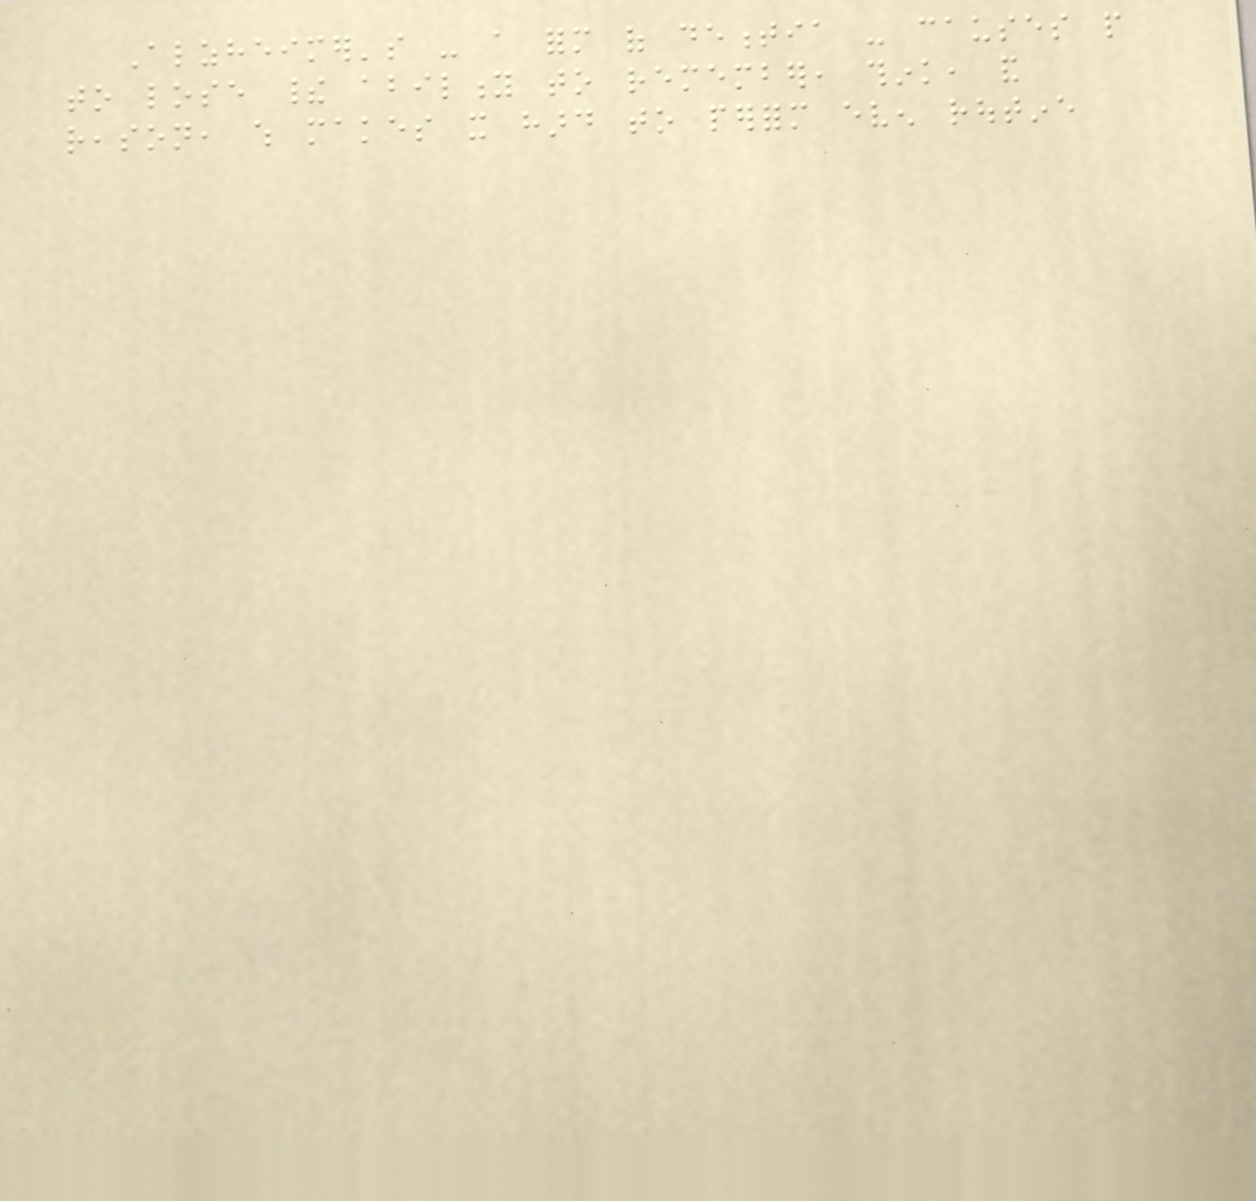Alzheimer's - a form of dementia - causes people
to lose their ability to remember, think, and
reason, which makes it hard to perform even routine
